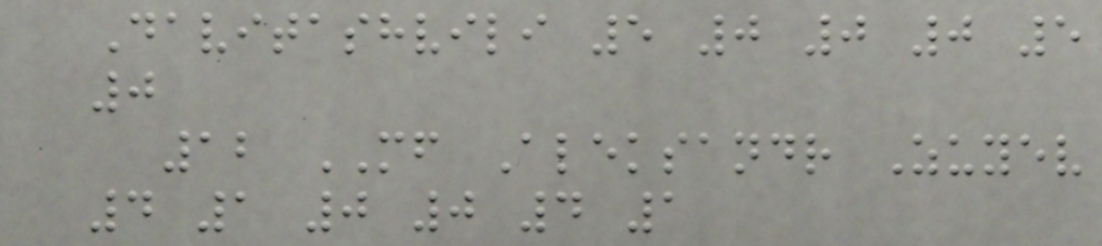Davitashvili 5 0 0 0 5
0
12 MF Aleksandr Zuyev
4 1 0 0 4 1
